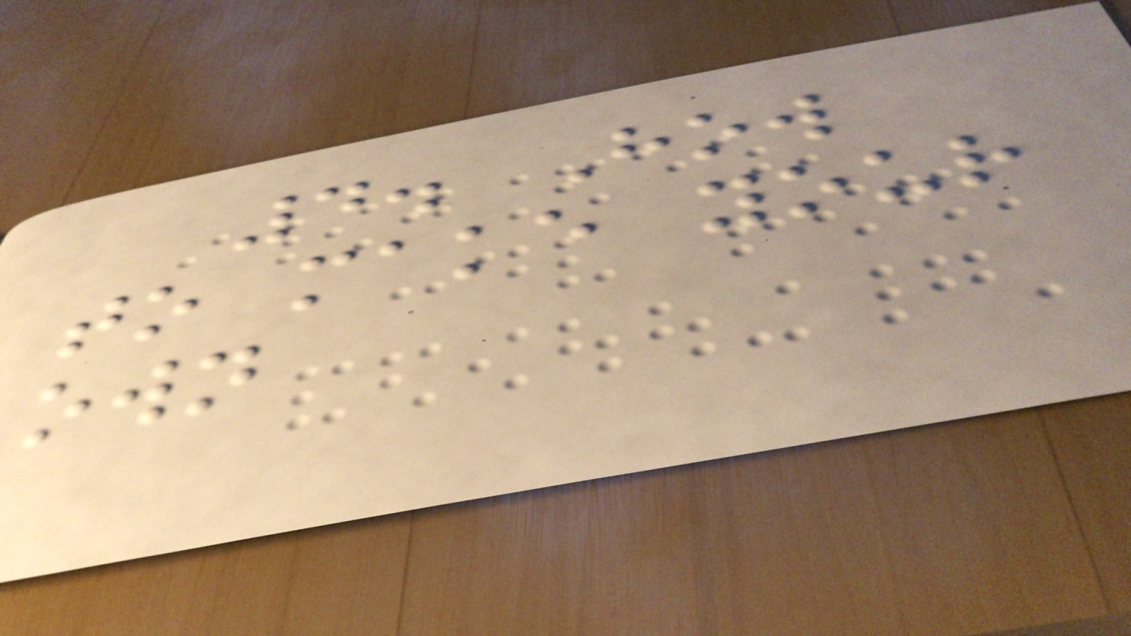4. How
to make your
own
